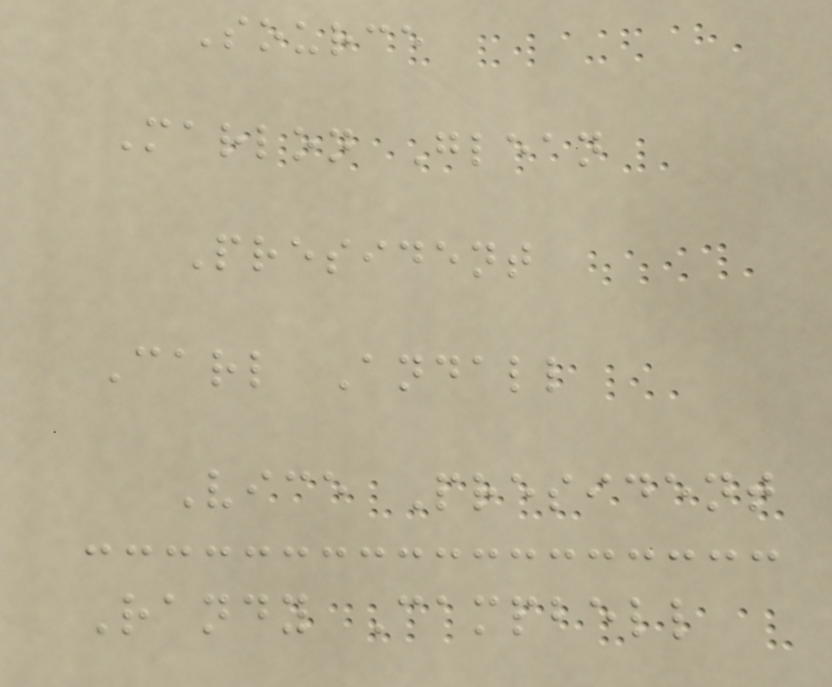Source
Marlon Glean
President
Carl Andall
Vice President
Randy Campbell
